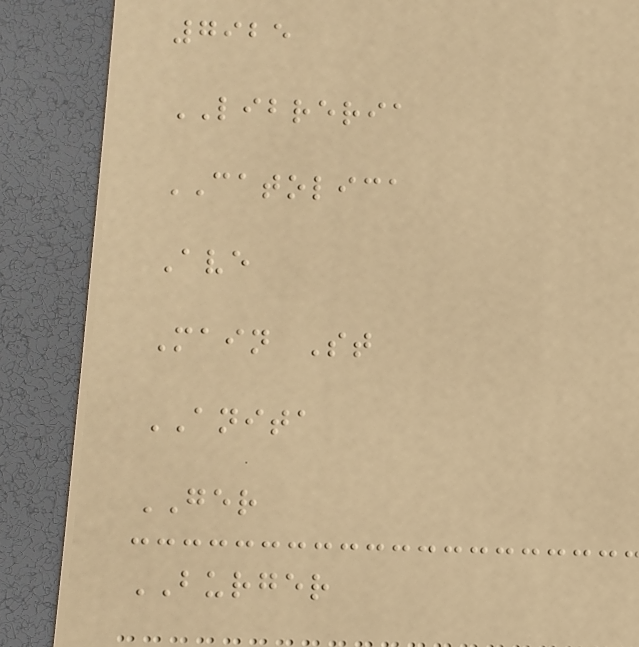7925
LIBRERIA
CATOLICA
Ave
Main St
ANITA
GER
BURGER
